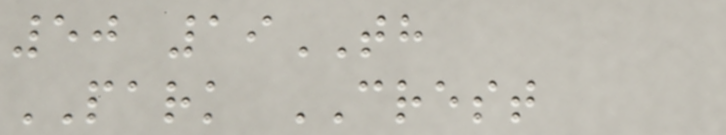50 19TH
PARK CREST
